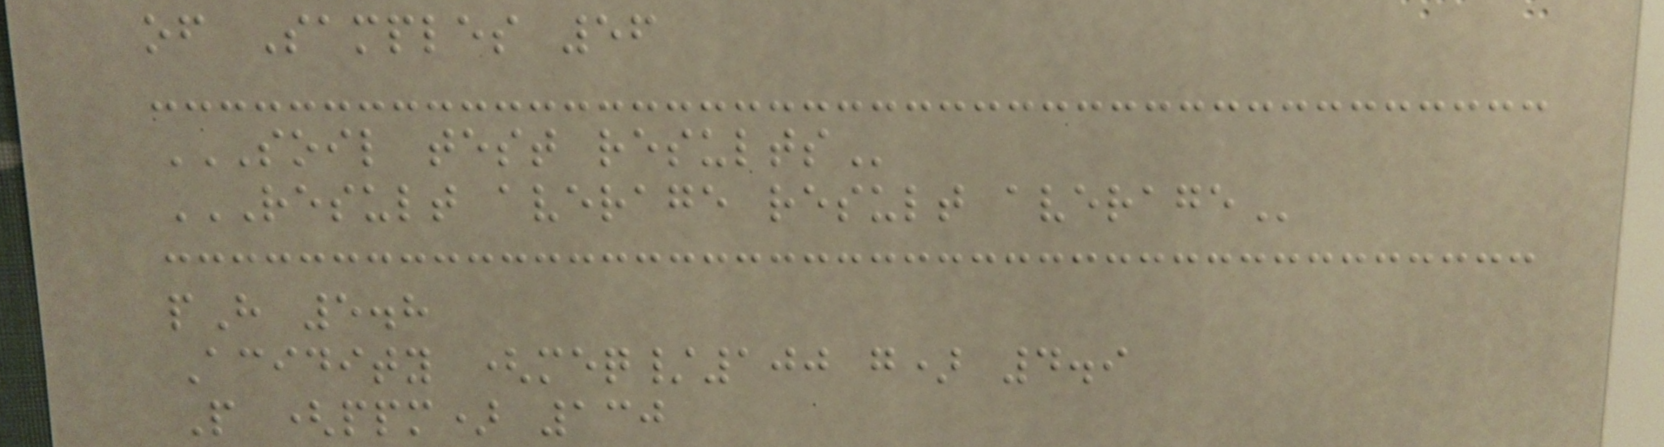of Samples 56
SOIL TEST RESULTS
RESULT AVERAGE RESULT AVERAGE
pH 5.8
Acidity (meq/100 g) 4.9
P (ppm) 130
